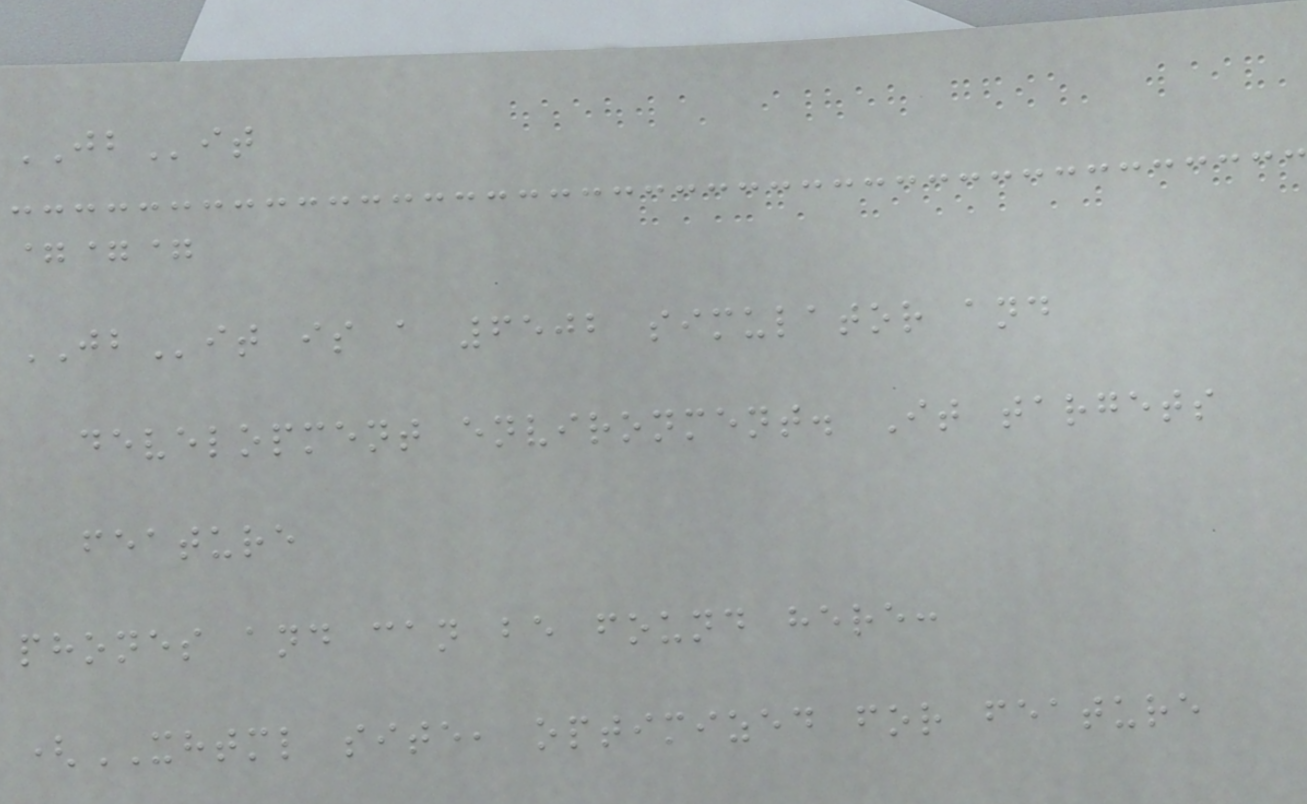JBit
===
JBit is a 6502 simulator and
development environment. It targets
feature
phones and can be found here:
(XHTML site, optimized for feature
